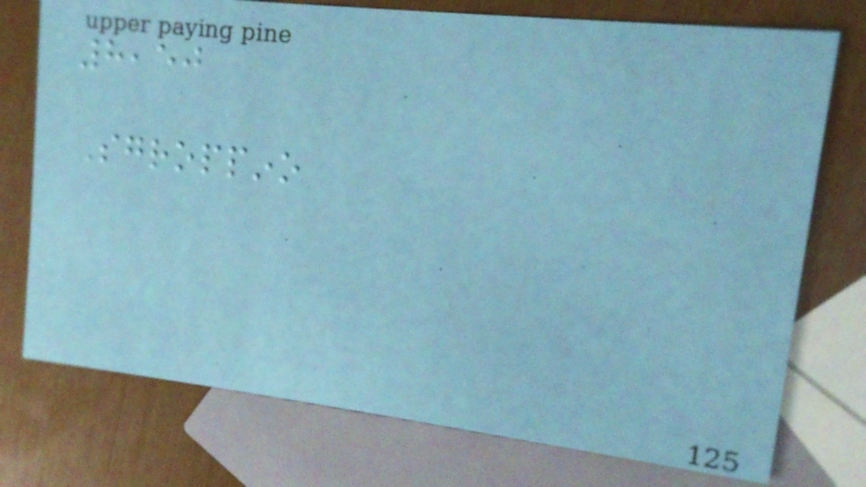8,50
Sgroppino
